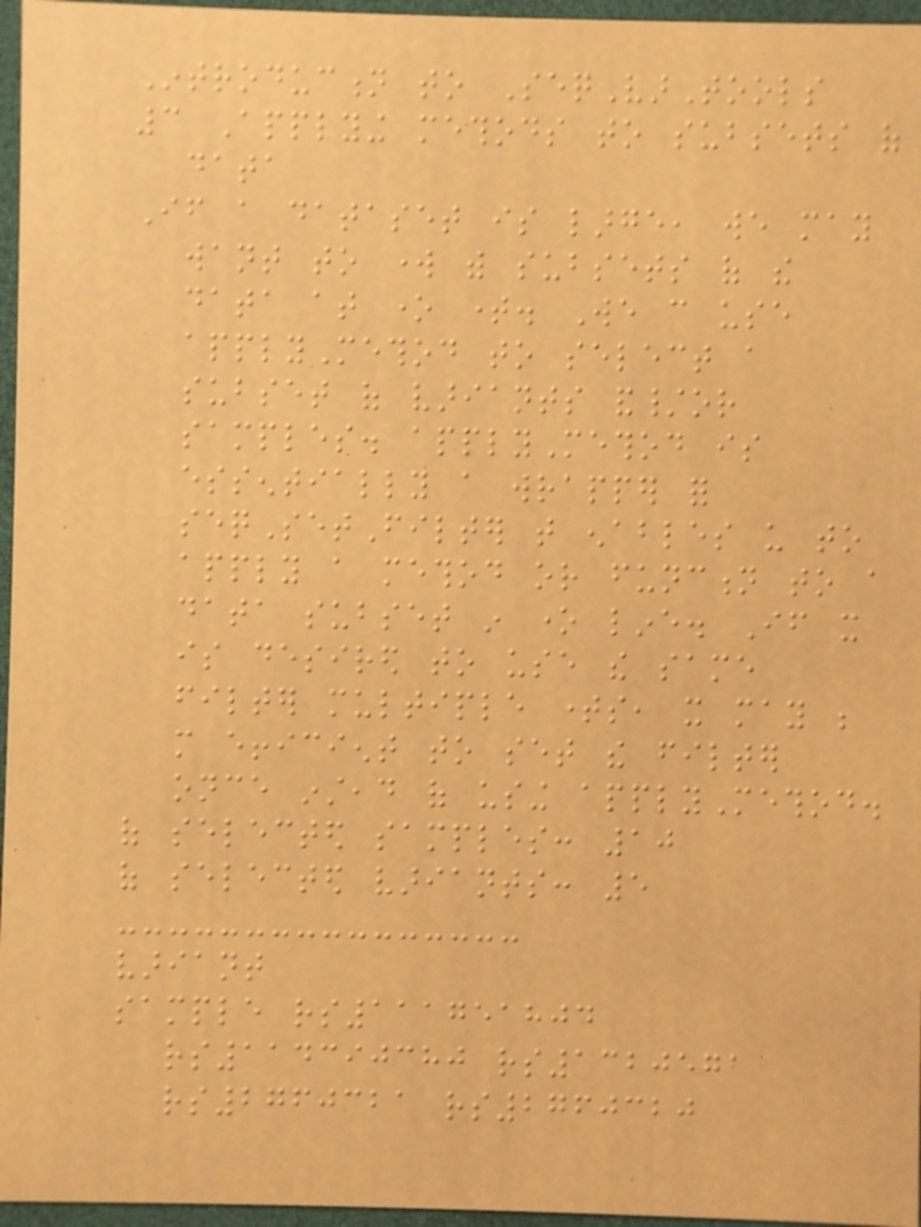Introduction to SeqVarTools
3 Applying methods to subsets of
data
If a dataset is large, we may
want to work with subsets of the
data at one time. We can use
applyMethod to select a
subset of variants and/or
samples. applyMethod is
essentially a wrapper for
seqSetFilter that enables us to
apply a method or function to a
data subset in one line. If it
is desired to use the same
filter multiple times, it may be
more efficient to set the filter
once instead of using applyMethod.
of selected samples: 10
of selected variants: 5
variant
sample rs111751804
rs114390380 rs1320571
rs2760321 rs2760320
